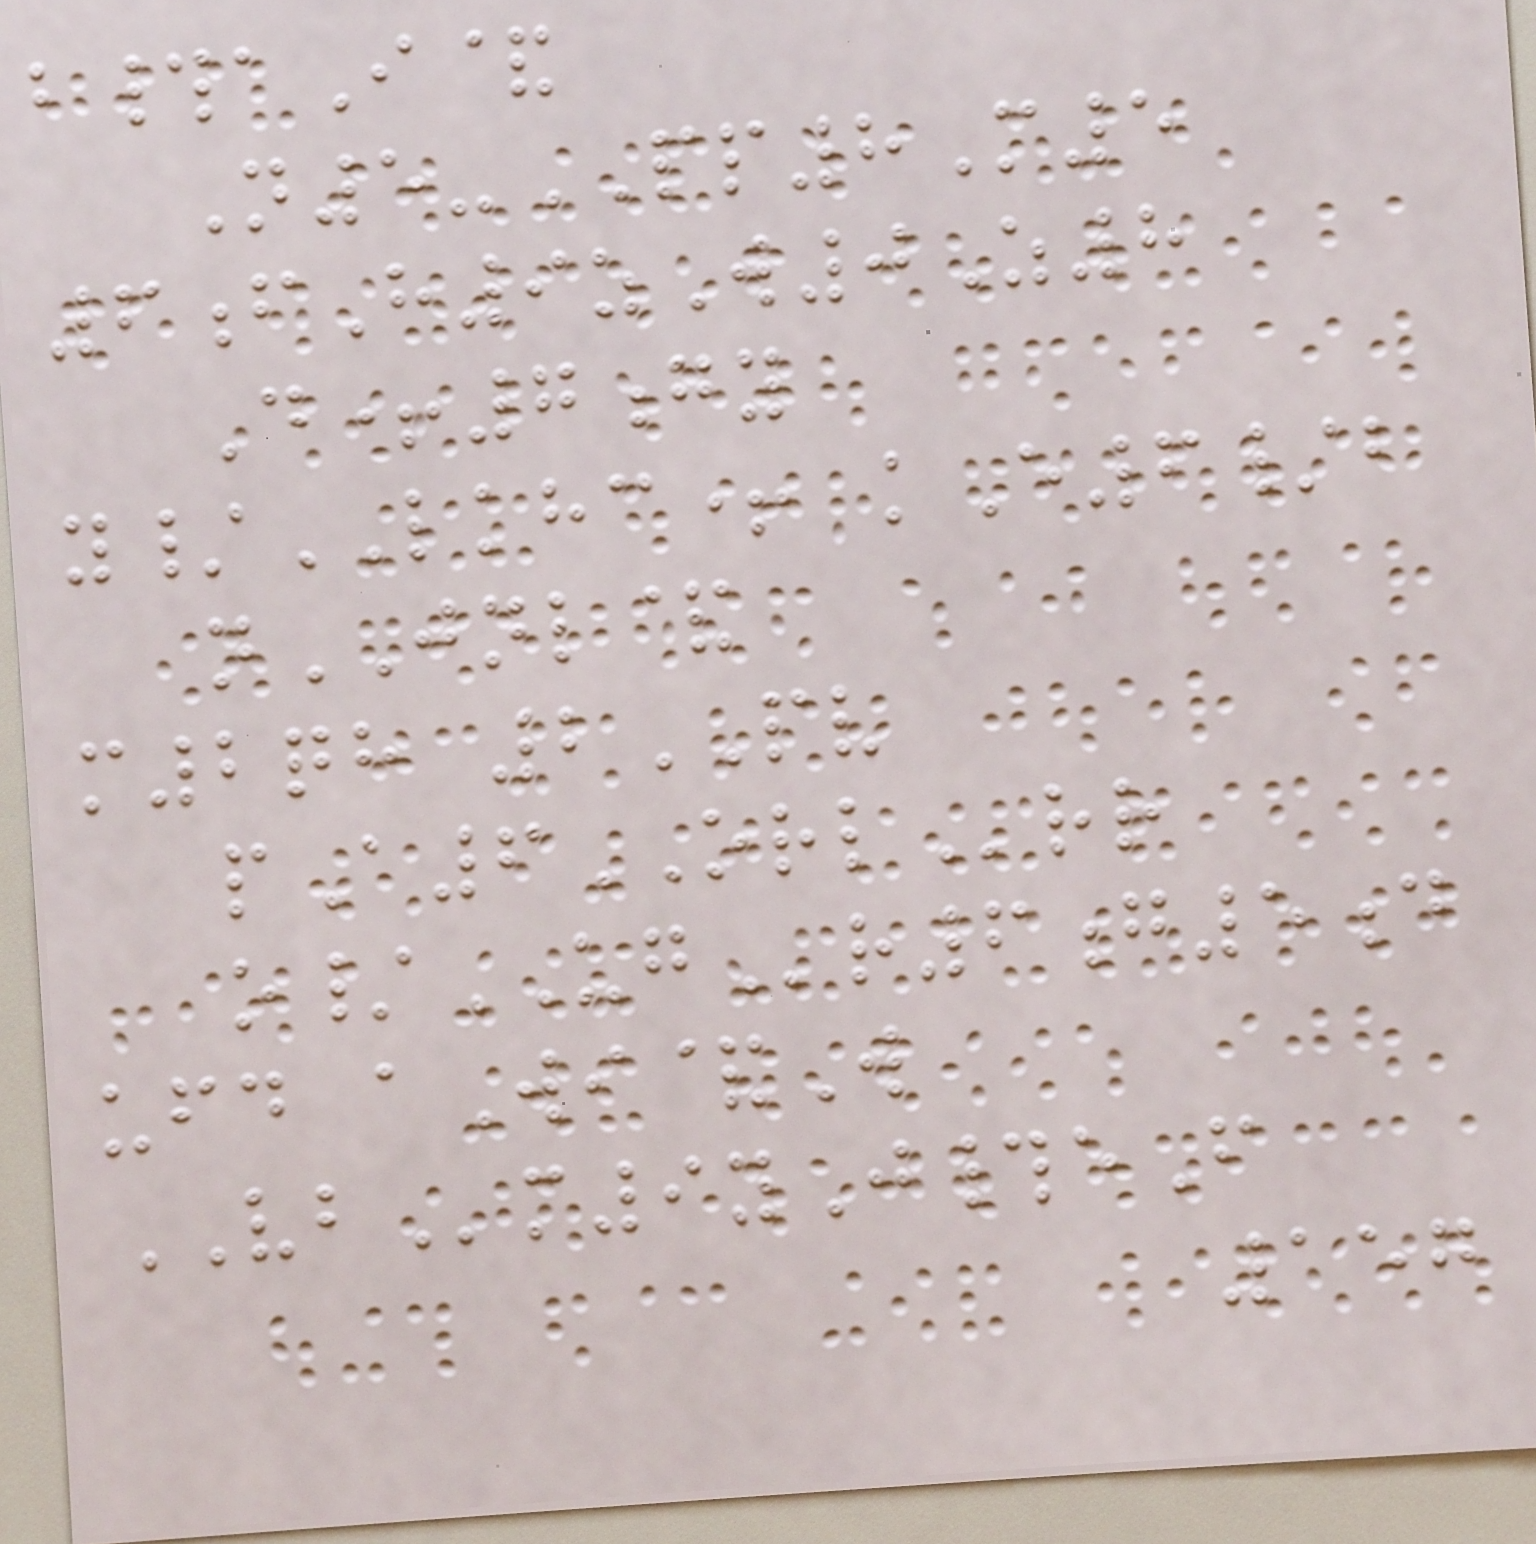b#aI&
N5-PP8M5
6fH9zW0Z8
D+7gy
y/LKHC+ kE6/b
nJNL&
m2qh 2PV
pA6ORLrr
o/UGr6g5d
ufd aWi&W
VBm9yJ#eF
157
